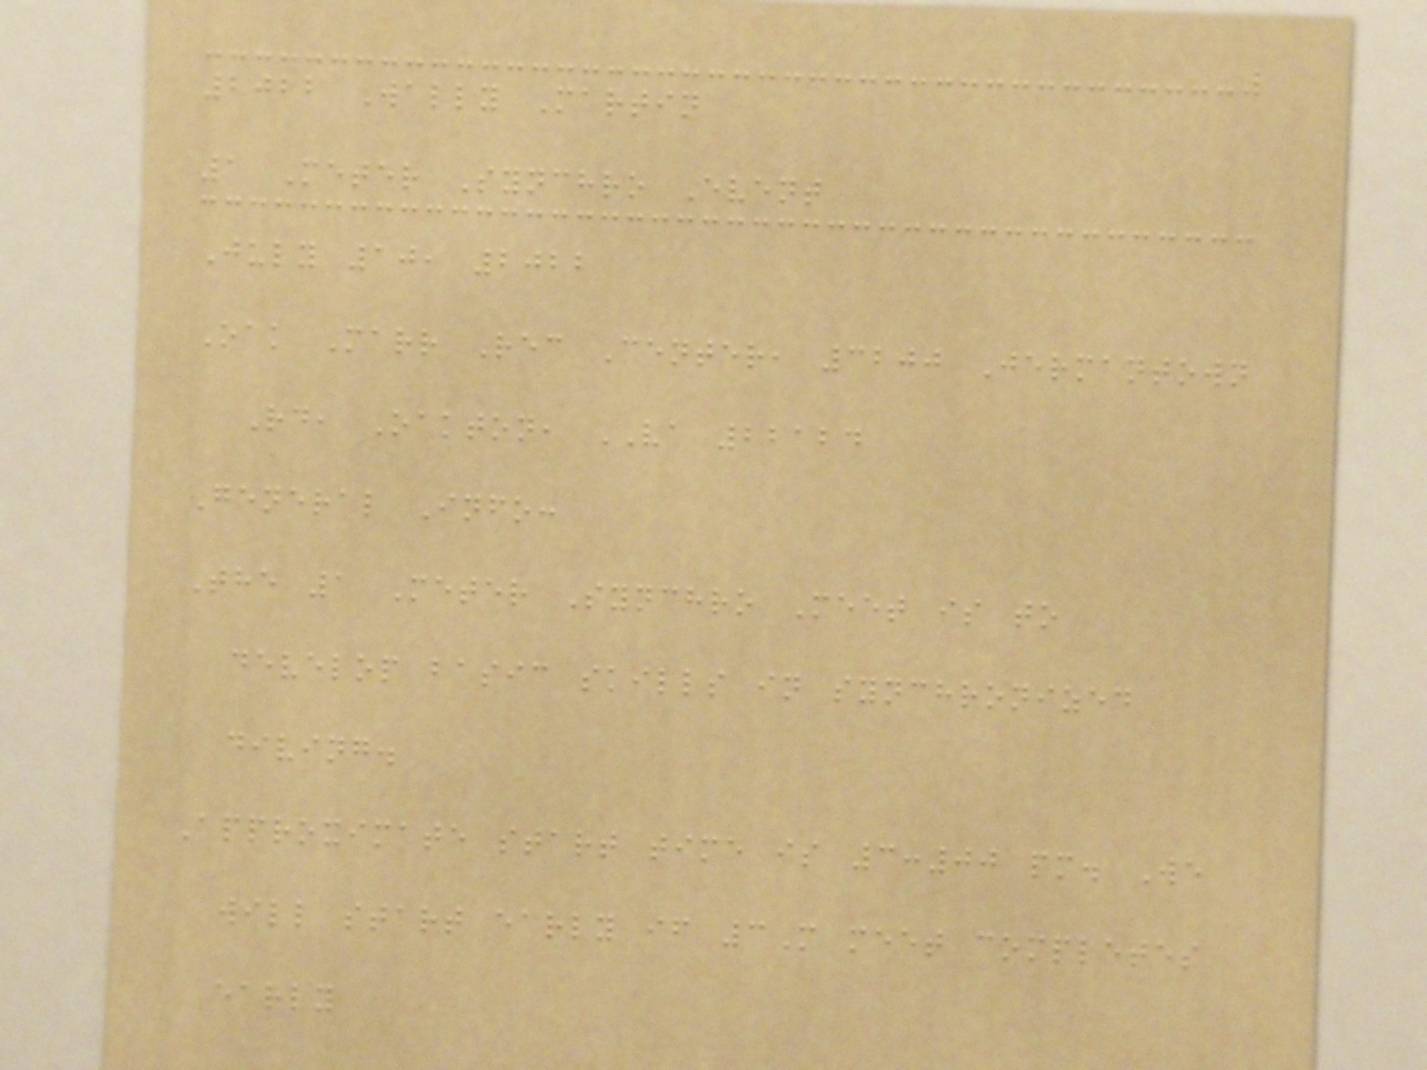2022 Wally Martin
1 Meter Synchro Event
July 10, 2022
Oak Marr Rec Center, 3200 Jermantown
Rd, Oakton, VA 22124
General Info:
The 1 Meter Synchro Meet is to
develop basic skills in synchronized
diving.
Approximate start time is 3:00 pm. We
will start early if 3M meet completes
early
